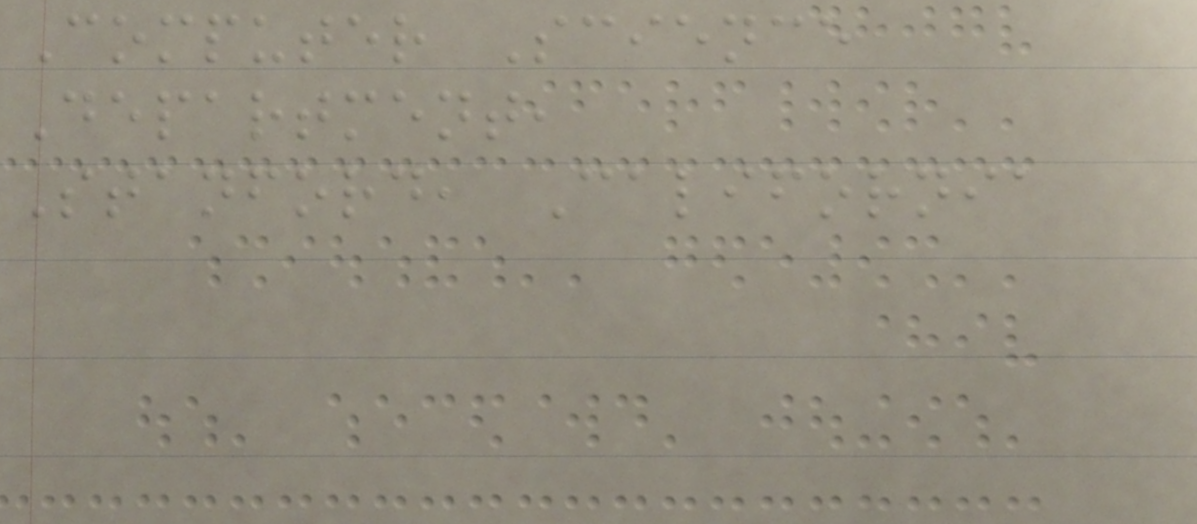Computer Science
Department,
Stanford, California
